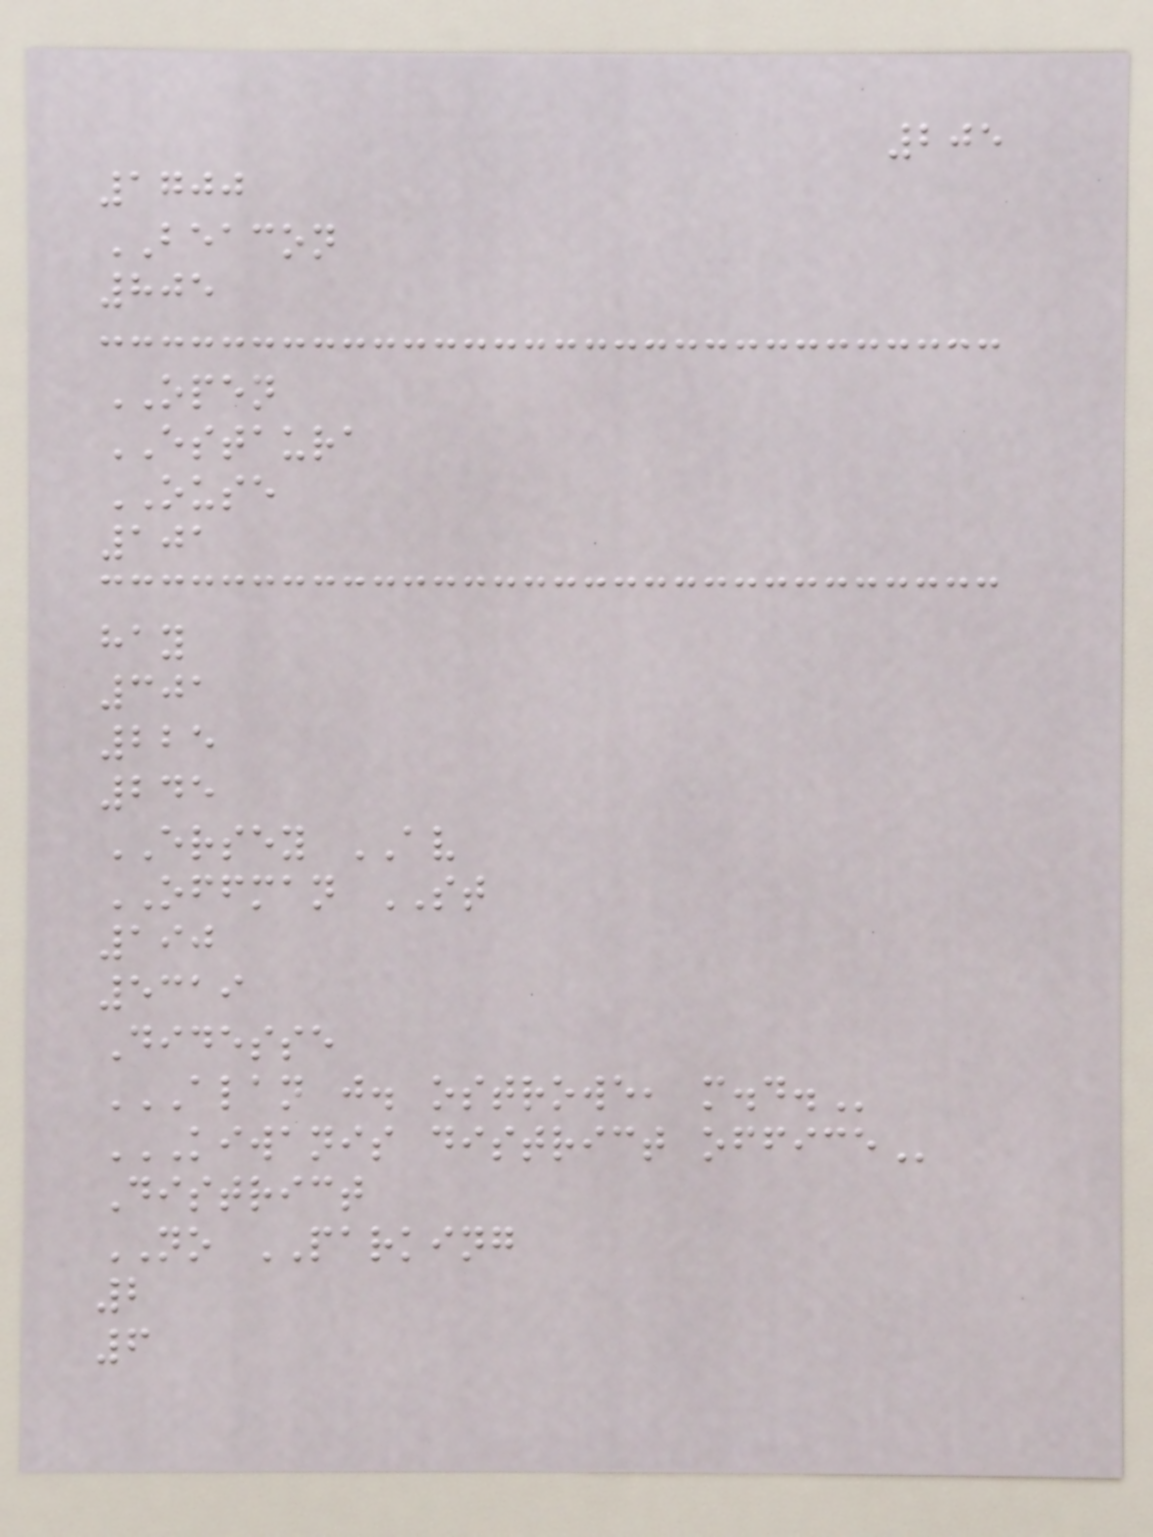205
1700
BEACON
805
OPEN
ESTAURA
OUSE
101
hay
301
225
245
ERSEY AV
OFFMAN ST
190
5319
Didesse
ALAN J. OSTROWE, M.D.
KIWANIS DISTRICT OFFICE
District
NO PARKING
2
6
